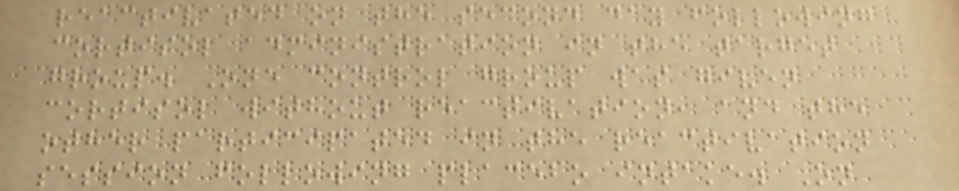reactivated on the second day following
cortisol administration in the target
group. One control group was given
cortisol without reactivation, and the
other participated in the reactivation
session following placebo intake. On
